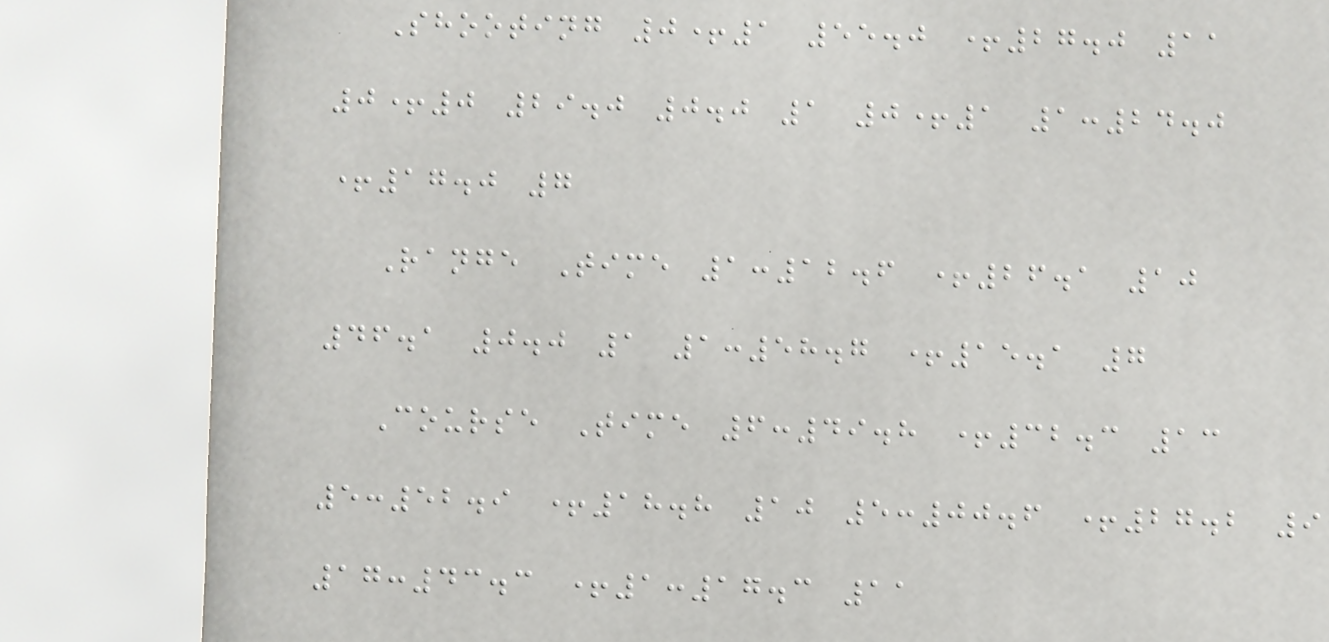Shooting 0+1 55.0 +27.0 11
0+0 29.0 0.0 1 0+1 1:24.0
+17.0 7
Range Time 1:12.6 +26.1 10
46.1 0.0 1 1:58.7 +15.1 7
Course Time 6:49.8 +32.3 13
5:52.9 +18.8 10 5:00.6 +27.2 9
17:43.3 +1:17.3 11
